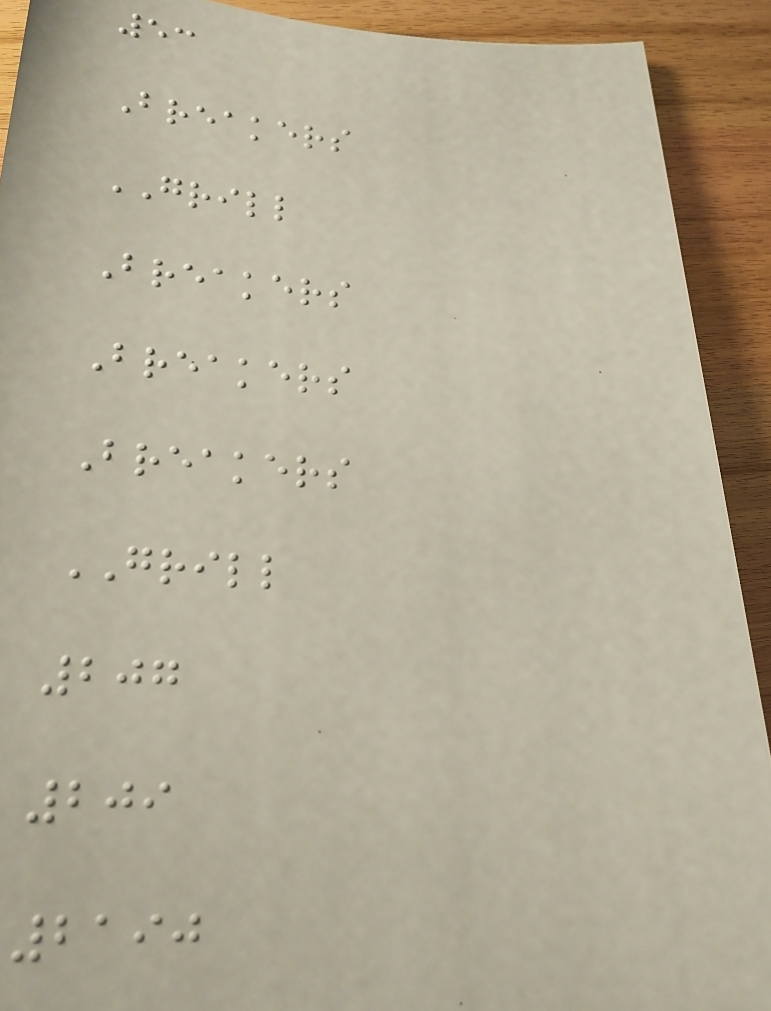53
Breakers
GRILL
Breakers
Breakers
Breakers
GRILL
207
209
2190
